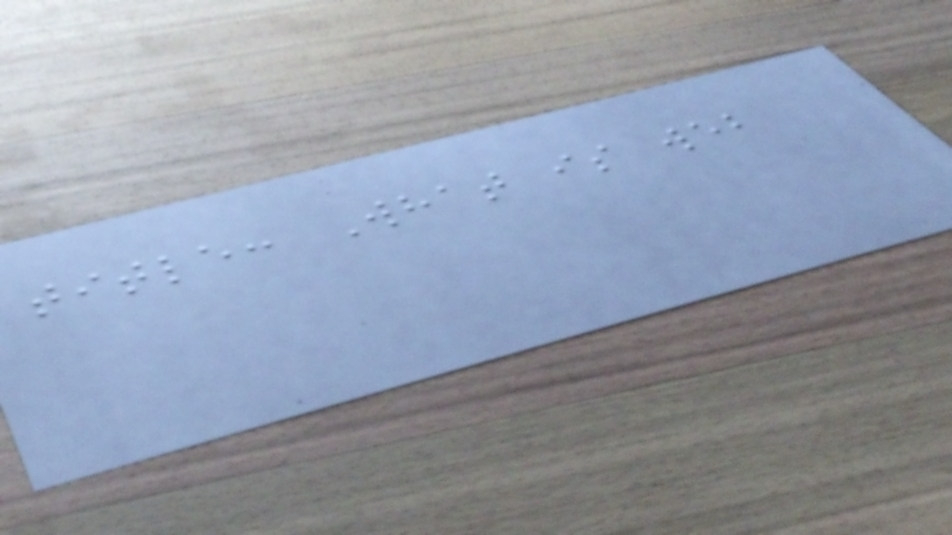title: What is web
